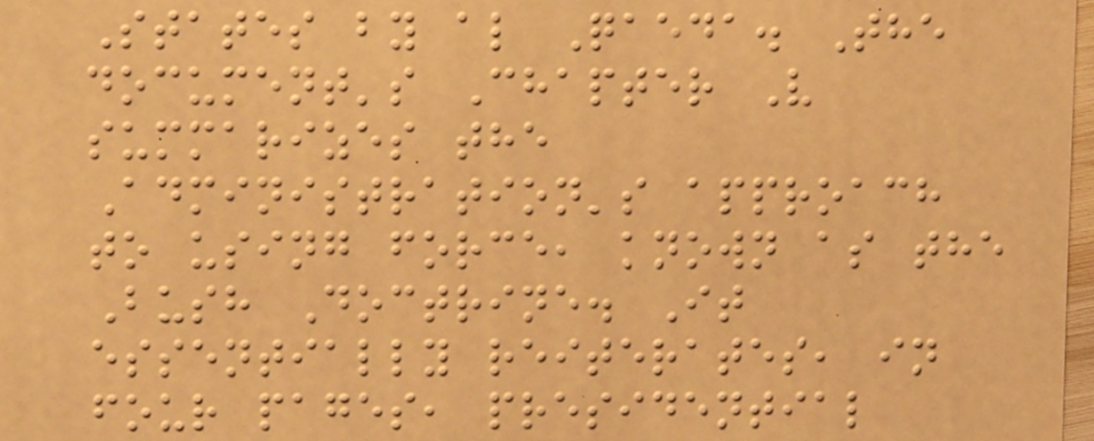States by al Qaeda. The
document's Chapter V
summarizes the
Administration's approach
to using force, known as the
Bush Doctrine. It
essentially reiterates, in
four pages, presidential
